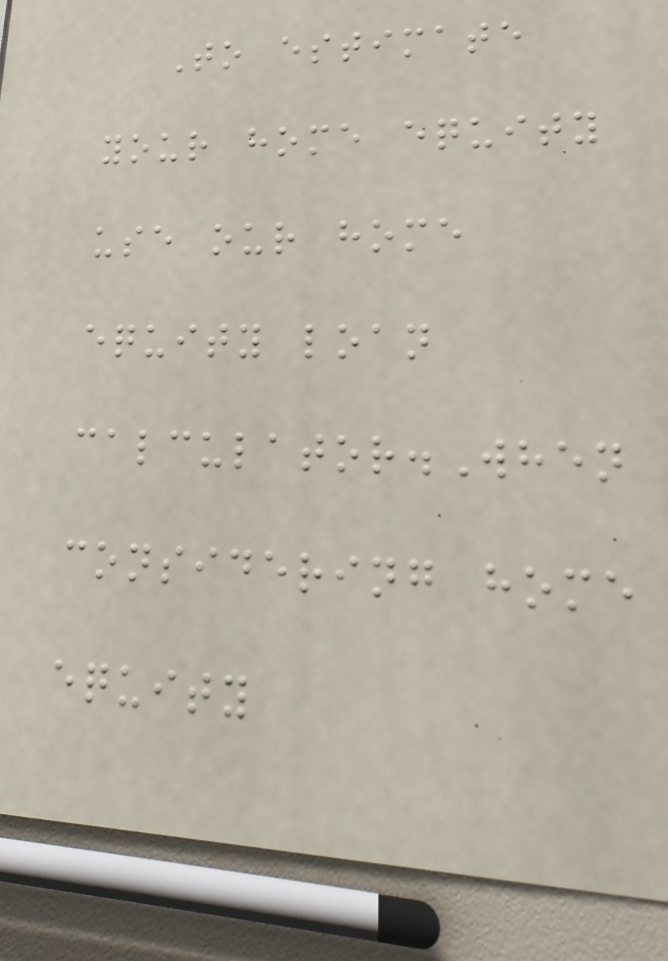To estimate
your home equity
use our home
equity loan
calculator.When
considering home
equity
